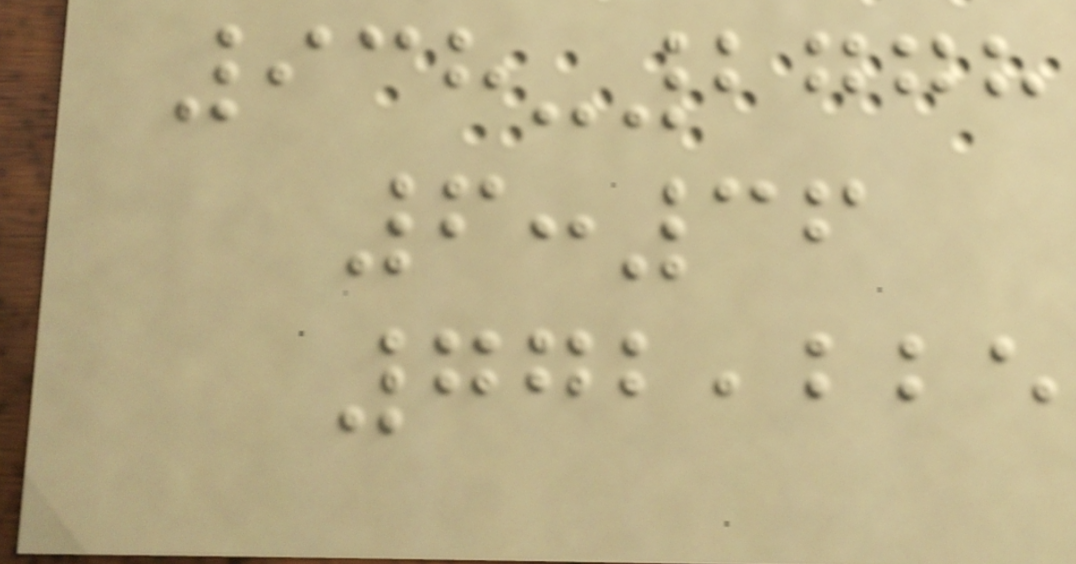938-2778
6:36
772,225
